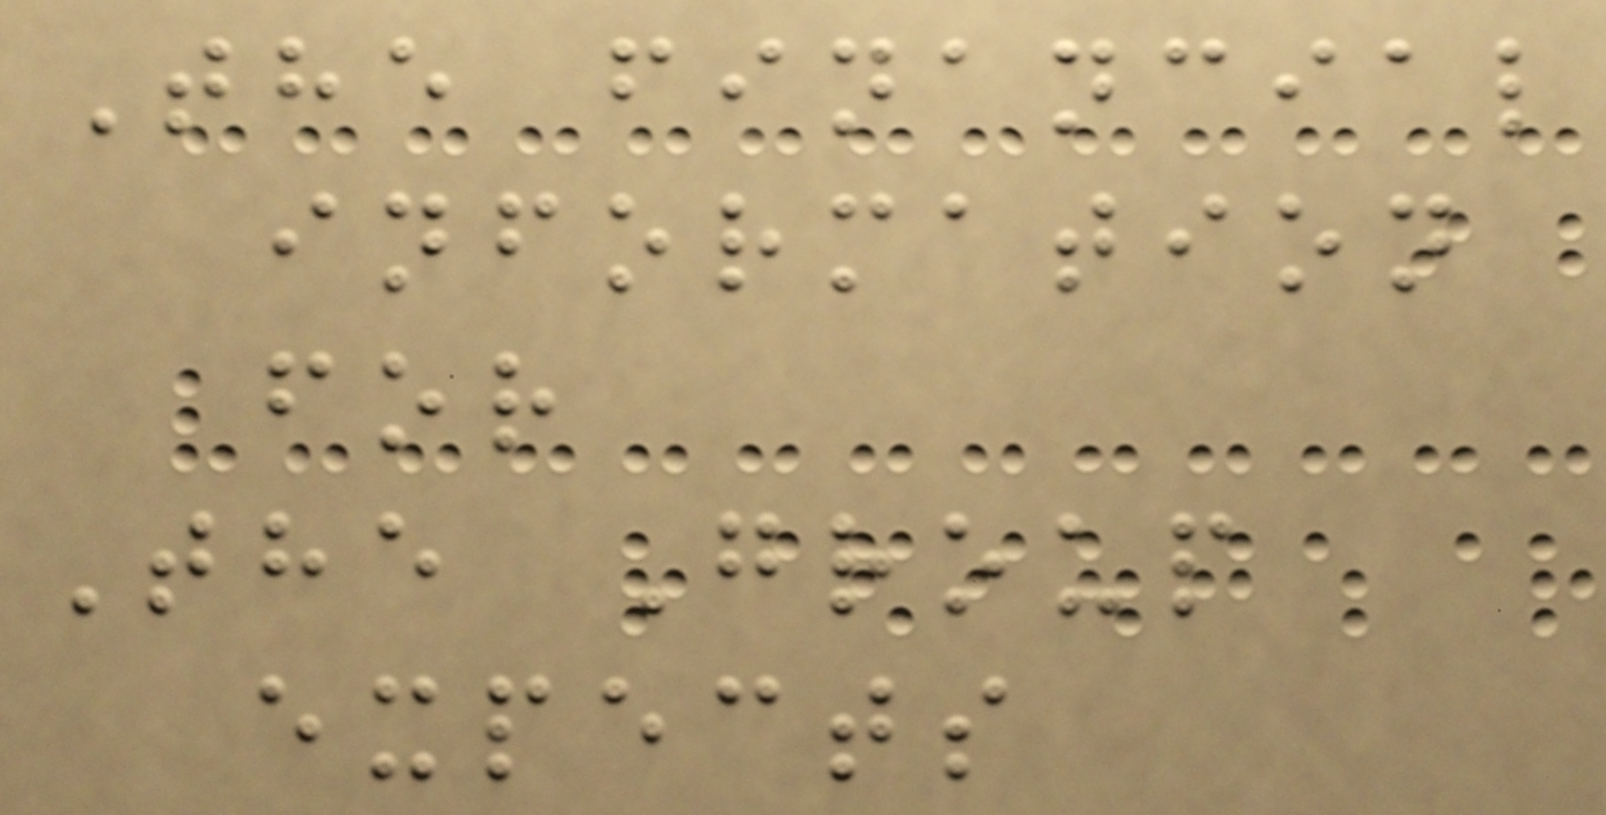The financial
information
for
The Group
expects
